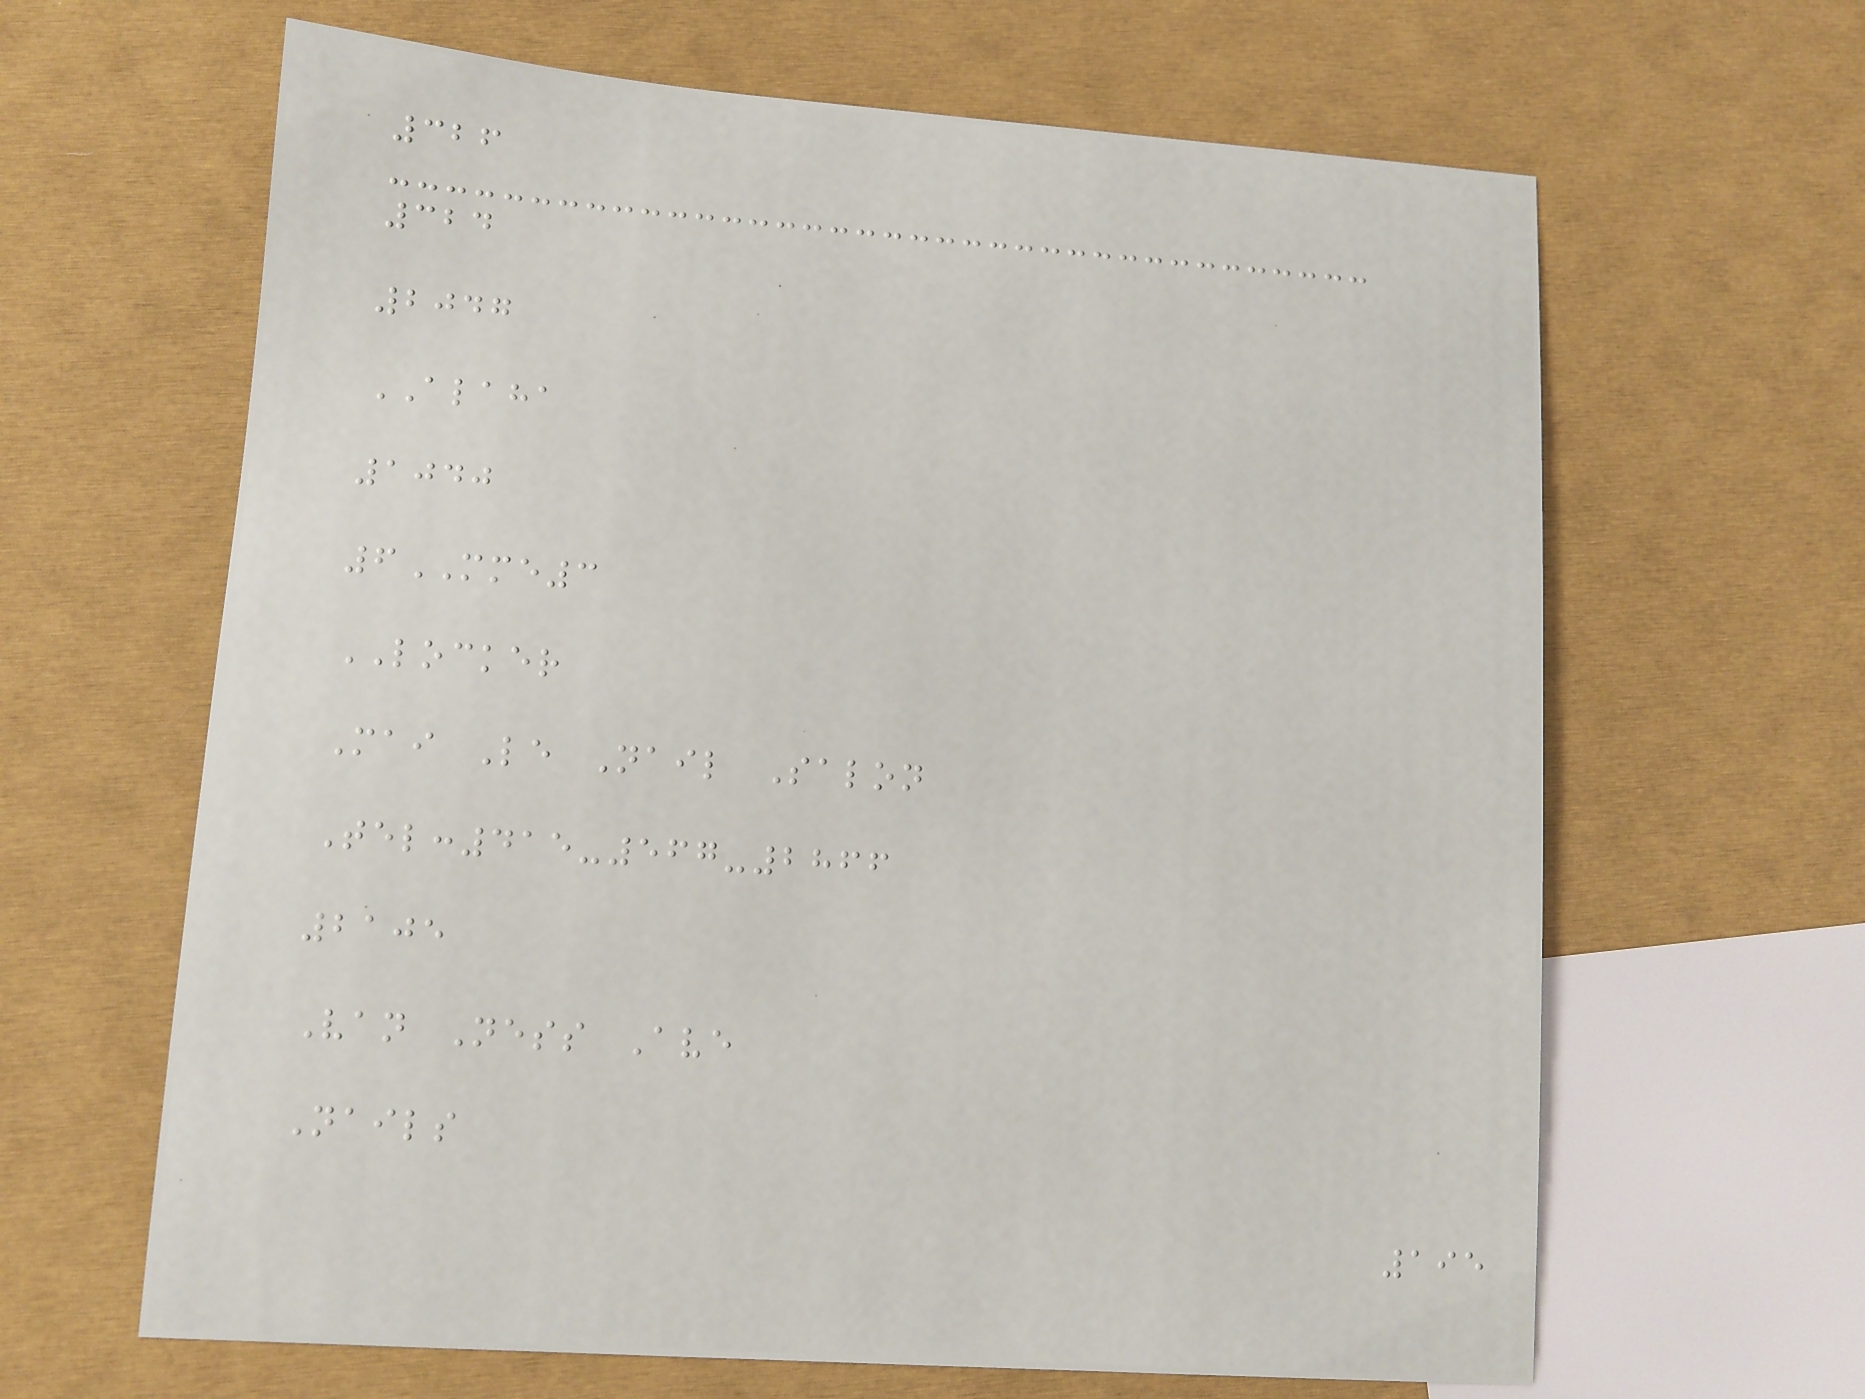326
324
2047
ALAHA
1040
6MME3
LOCKER
Mai Le Nail Salon
Tel:415-567-2866
2105
Van Ness Ave
Nails
195
